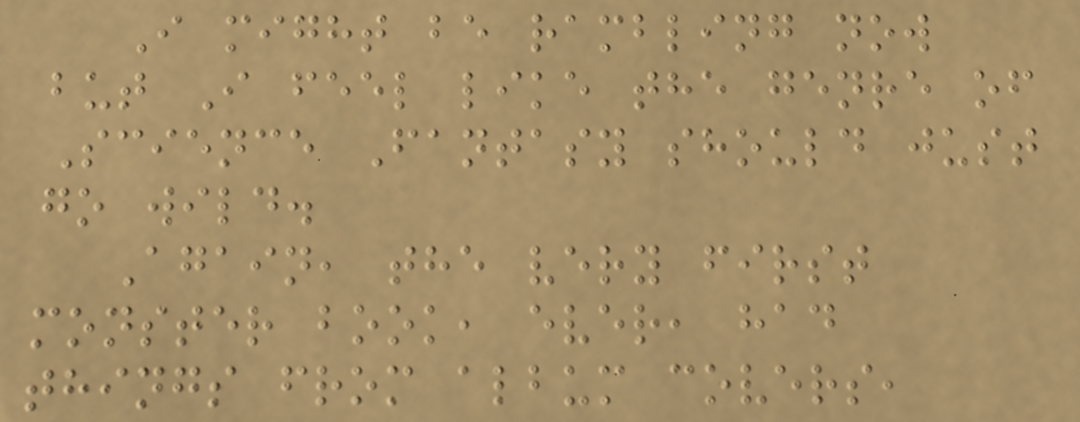I might be rambling now
but I feel like the genre of
Science Fantasy should just
go wild.
Again, the very first
monster book, ever, had
things from album covers,
